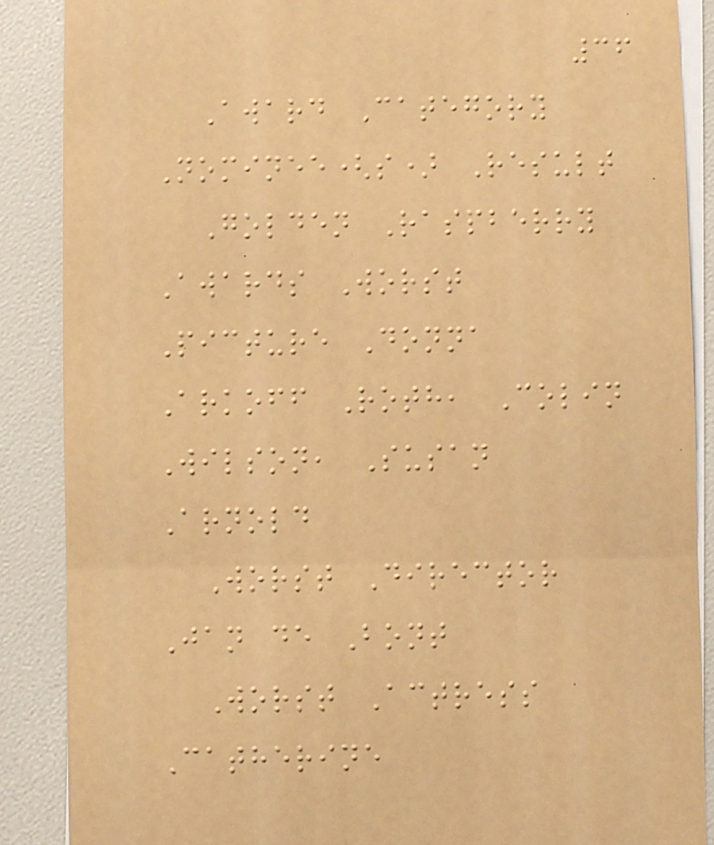36
Award Category
Nominee(s) Result
Golden Raspberry
Awards Worst
Picture Donna
Arkoff Roth, Colin
Wilson, Susan
Arnold
Worst Director
Jan de Bont
Worst Actress
Catherine
